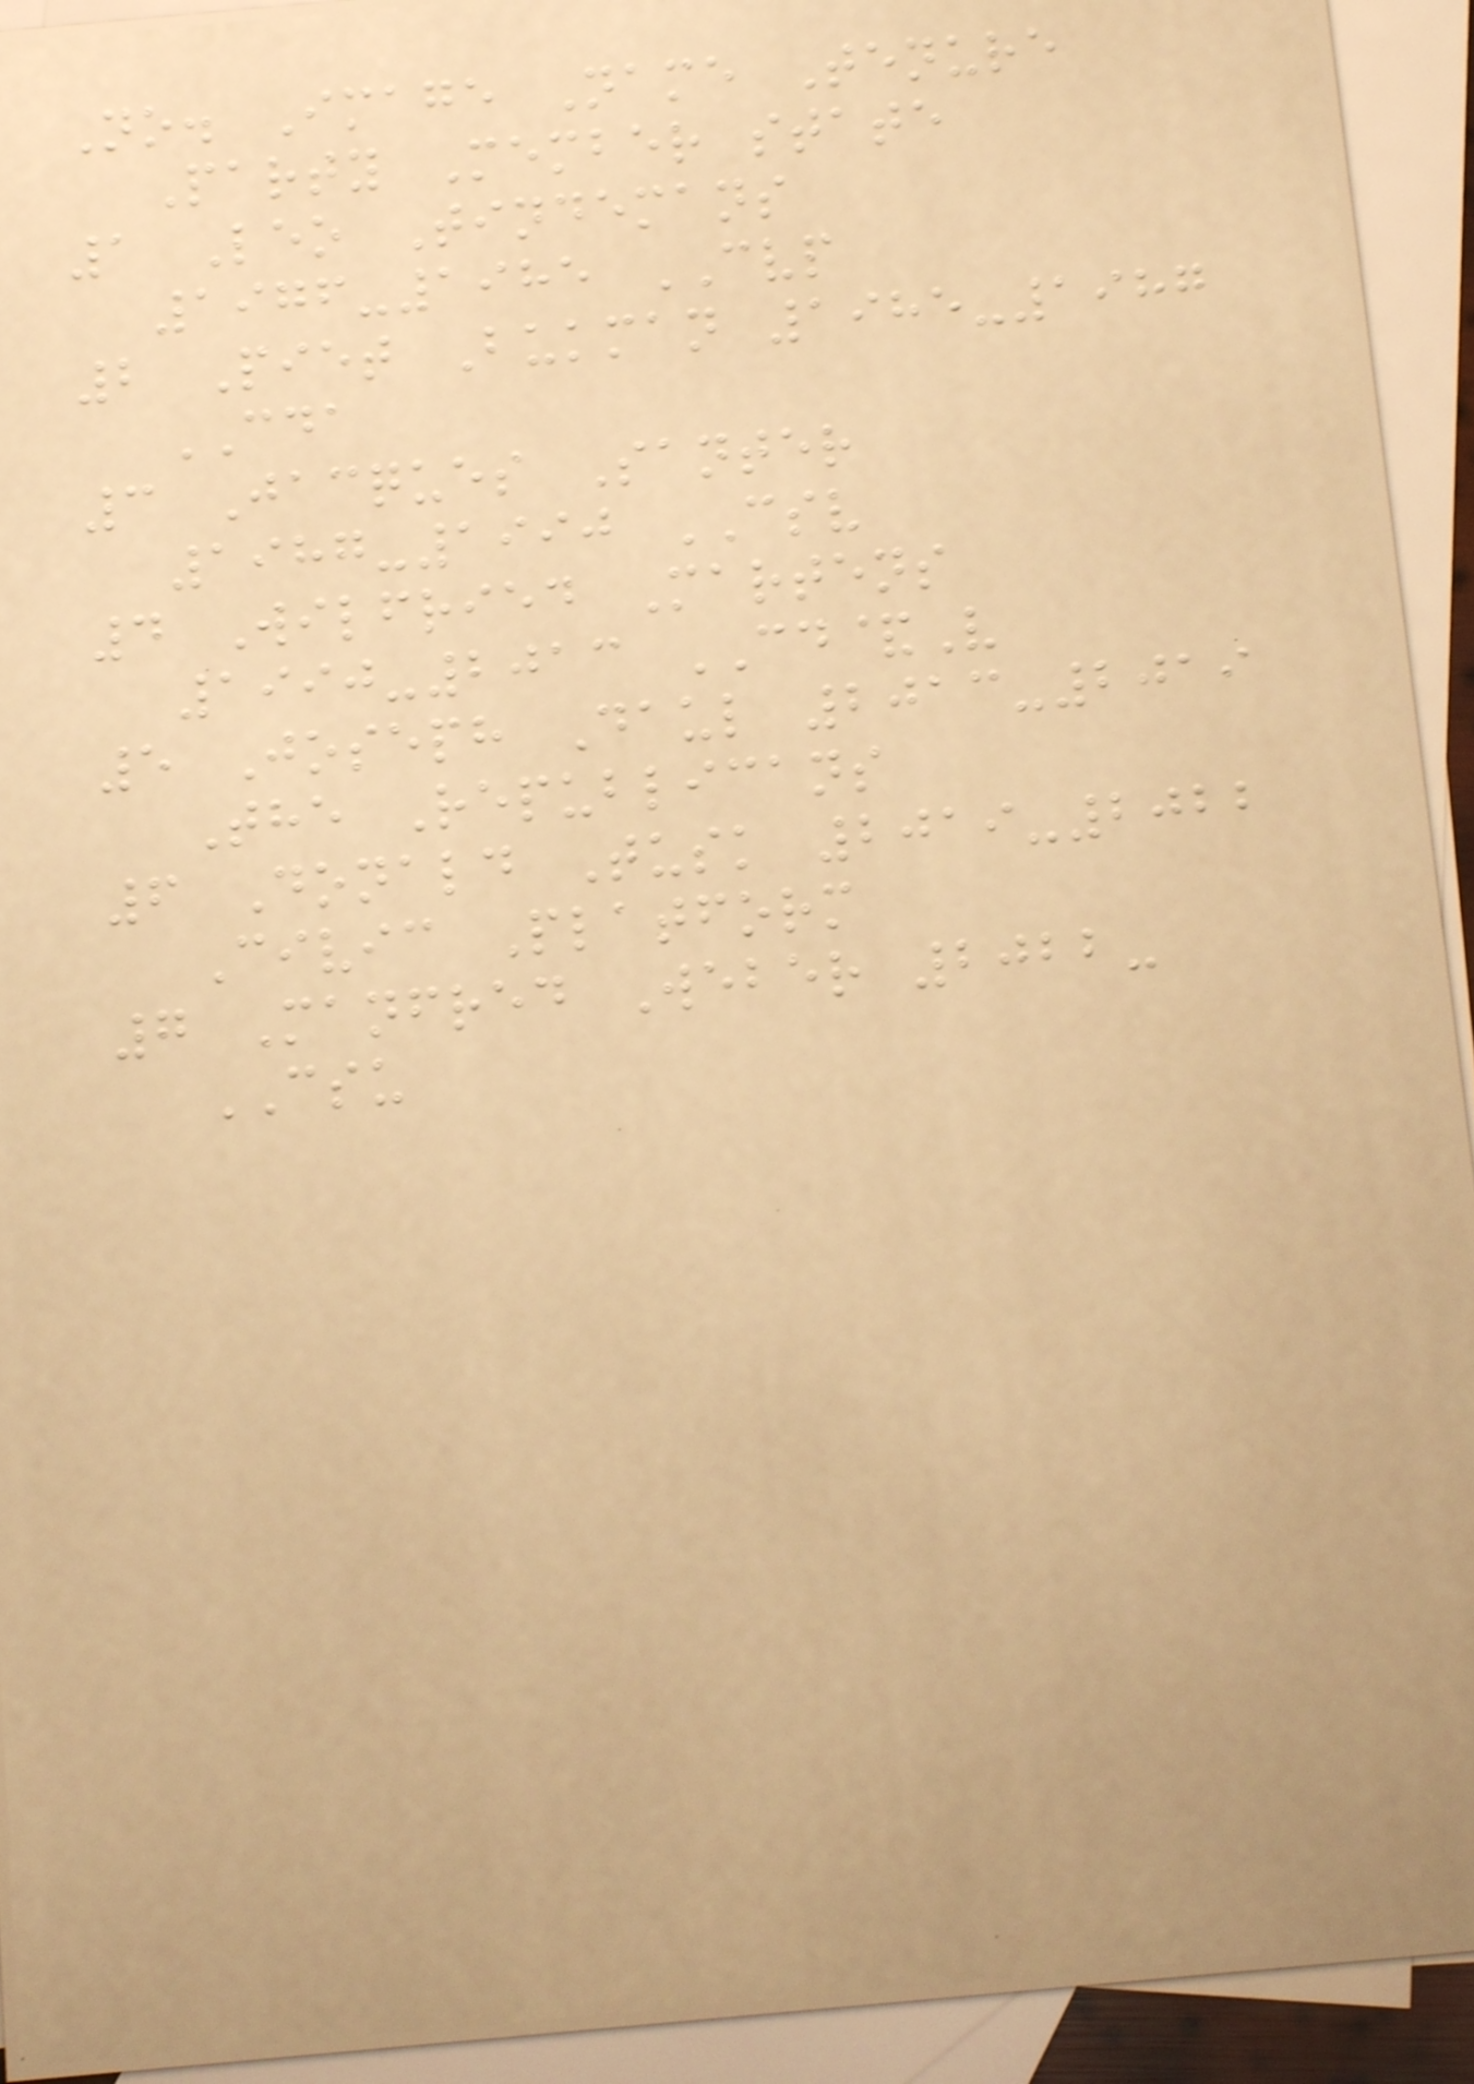No. Image Name Tenure
Party Member state
1 Leo Tindemans
1976-1985 CVP
2 Piet Bukman 1985-1987
CDA
3 Jacques Santer
1987-1990 CSV
4 Wilfried Martens
1990-2013 CD&V
5 Joseph Daul 2013-2019
The Republicans
6 Donald Tusk 2019-2022
Civic Platform
7 Manfred Weber 2022-
CSU
